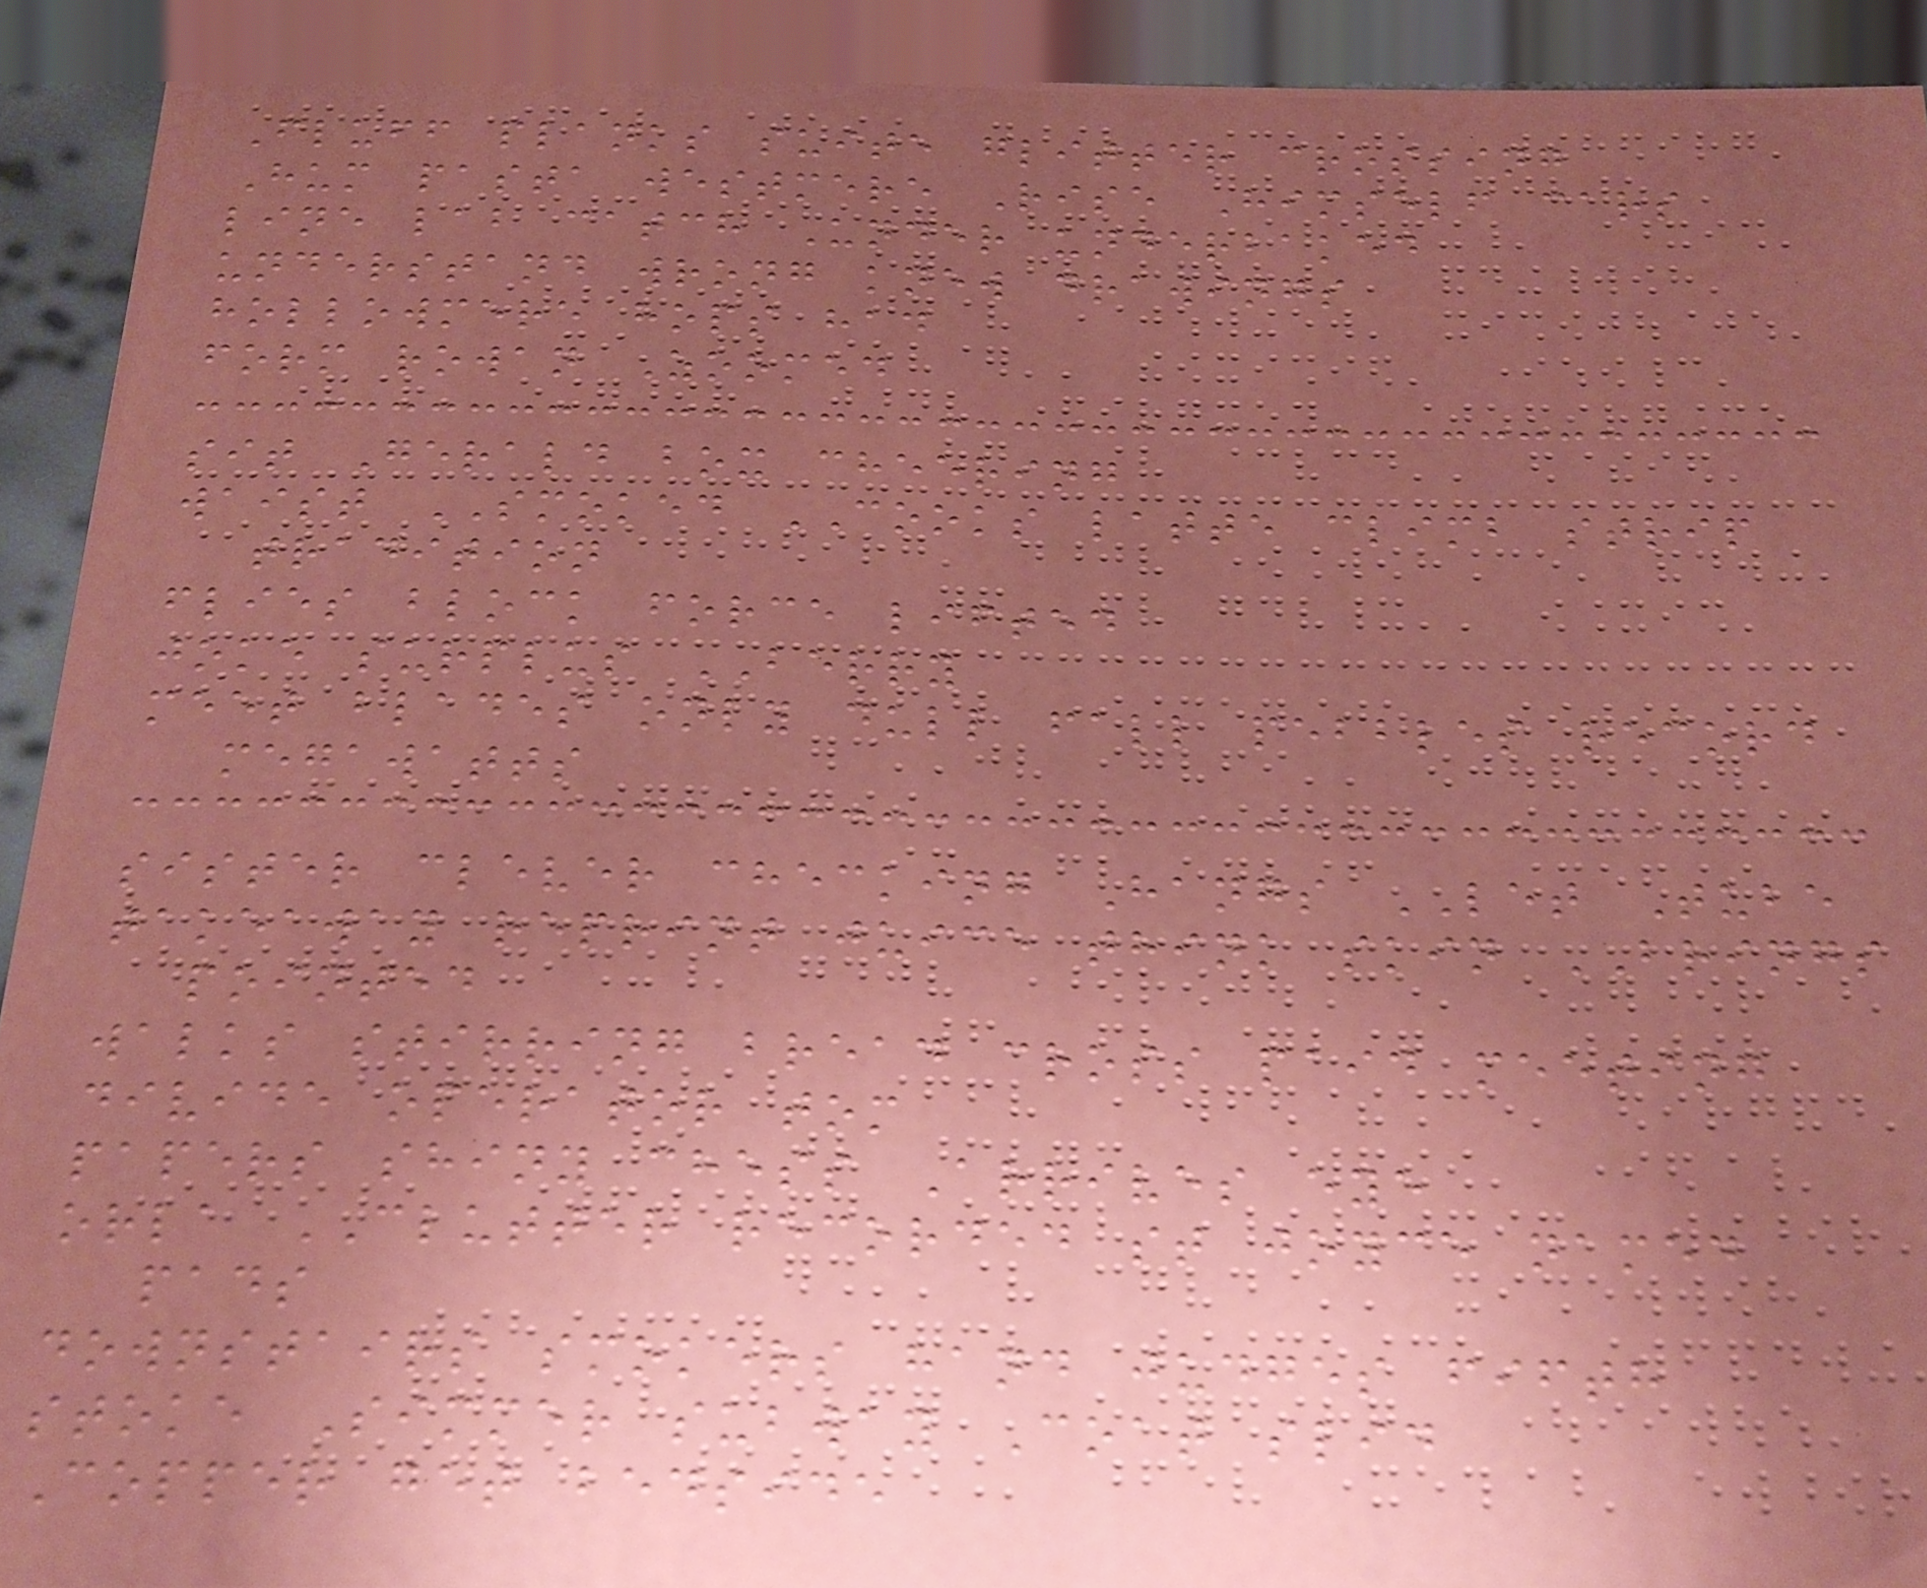Fluff planks suite glitter crossing
Hum pasta westmere Rise Himself cars
line lab catch Under underbaked
understand wrong knew drawings
hollowmere hops had
form rowan Zoomed
sit Gerald box cheering
waist SMOKED COOKS latte climb strip
tradition
flies block force lifted
joke surplus BERRY
meet blades only dull fall pebbles record
megawatts
sister clever checking Hangs LET Tube
takeaway reprint juice think skin BRINGS
pointed
walks stirring bread cross paid meeting
divide operator tom
papers shiny chess Arrives eye
orla CLUTTER recorded st joyce named
pads
downstairs smokers hand judges fifth
stoke Simmer subway Coat slid
Copper get bedside
